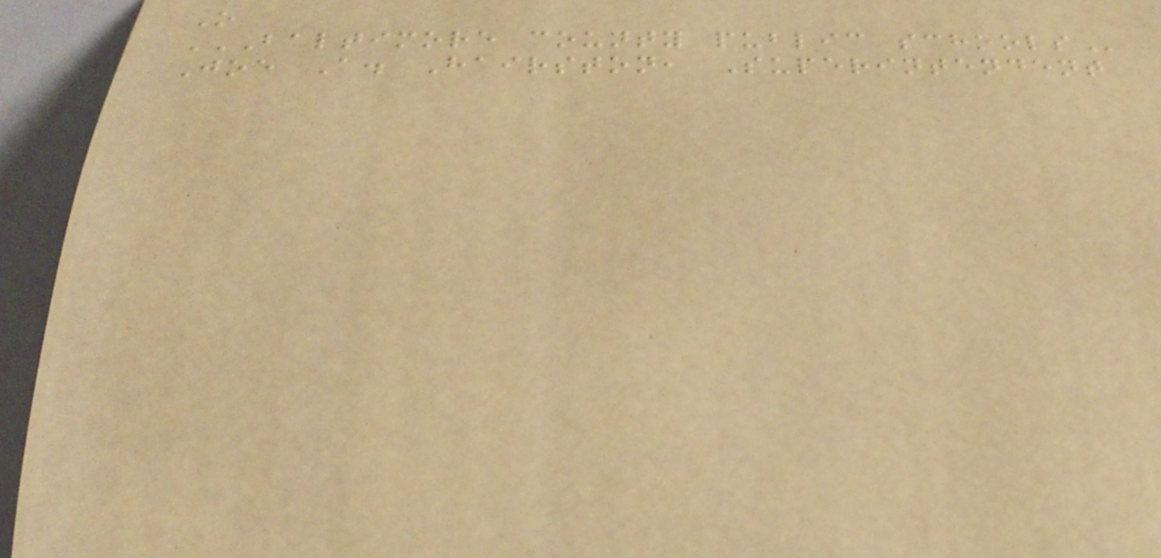O
BALTIMORE COUNTY PUBLIC SCHOOLS
Joe A. Hairston, Superintendent
